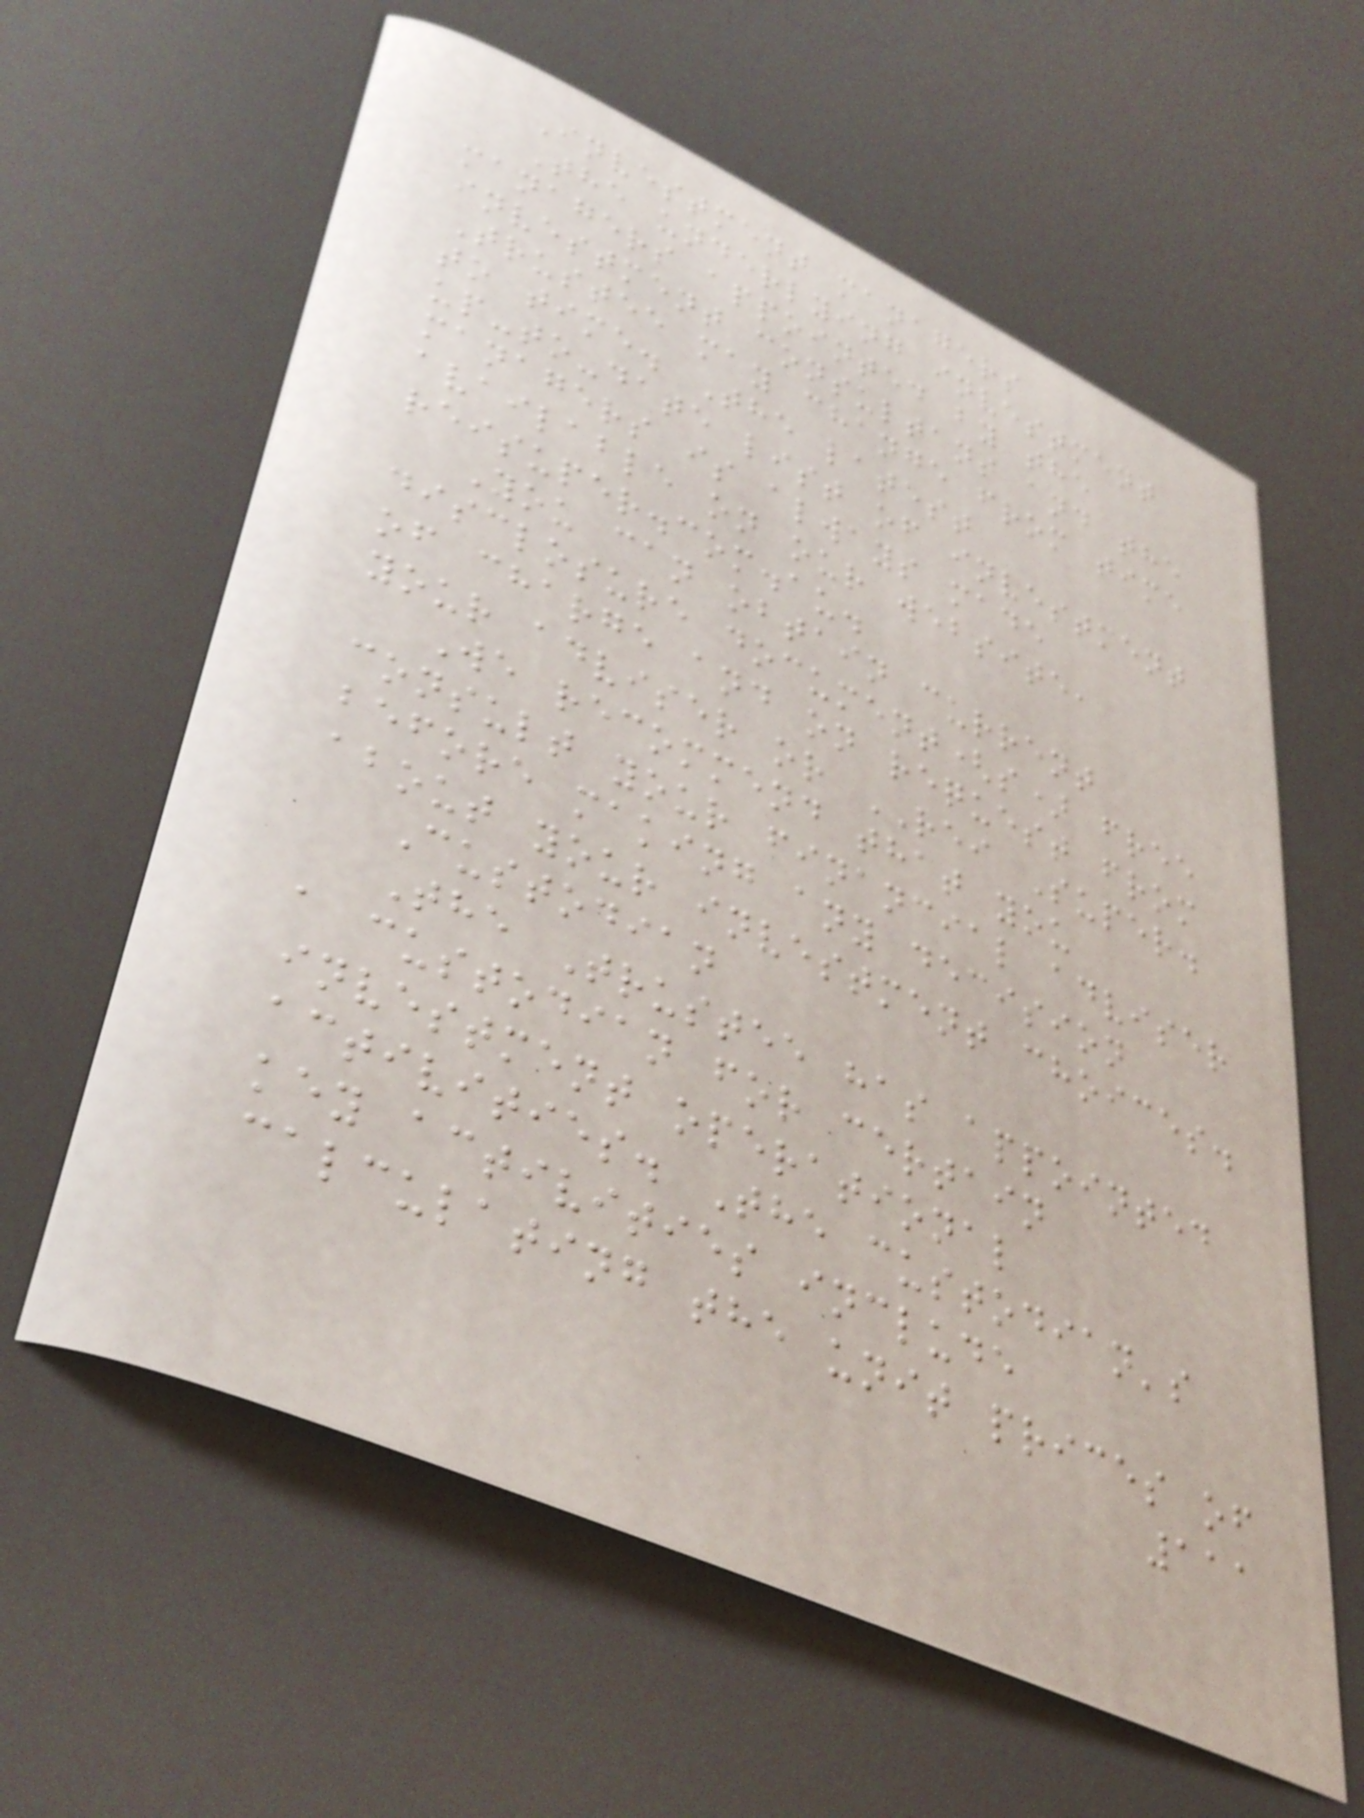Investment managers
The underlying investment
managers appointed by the
investment consultant and the
Trustee may change from time
to time. The latest
up-to-date list of investment
managers is always made
available on our website,
reisuper.com.au.
You can obtain current
disclosure document(s) free
of charge and on request from
your adviser or REI Super.
We recommend that you
consult your financial adviser
before making any decision
about your investment choices.
Custodian
The Trustee has appointed
a custodian for certain
investment operational
activities. The custodian's
key activities include
calculating the unit prices of
111
